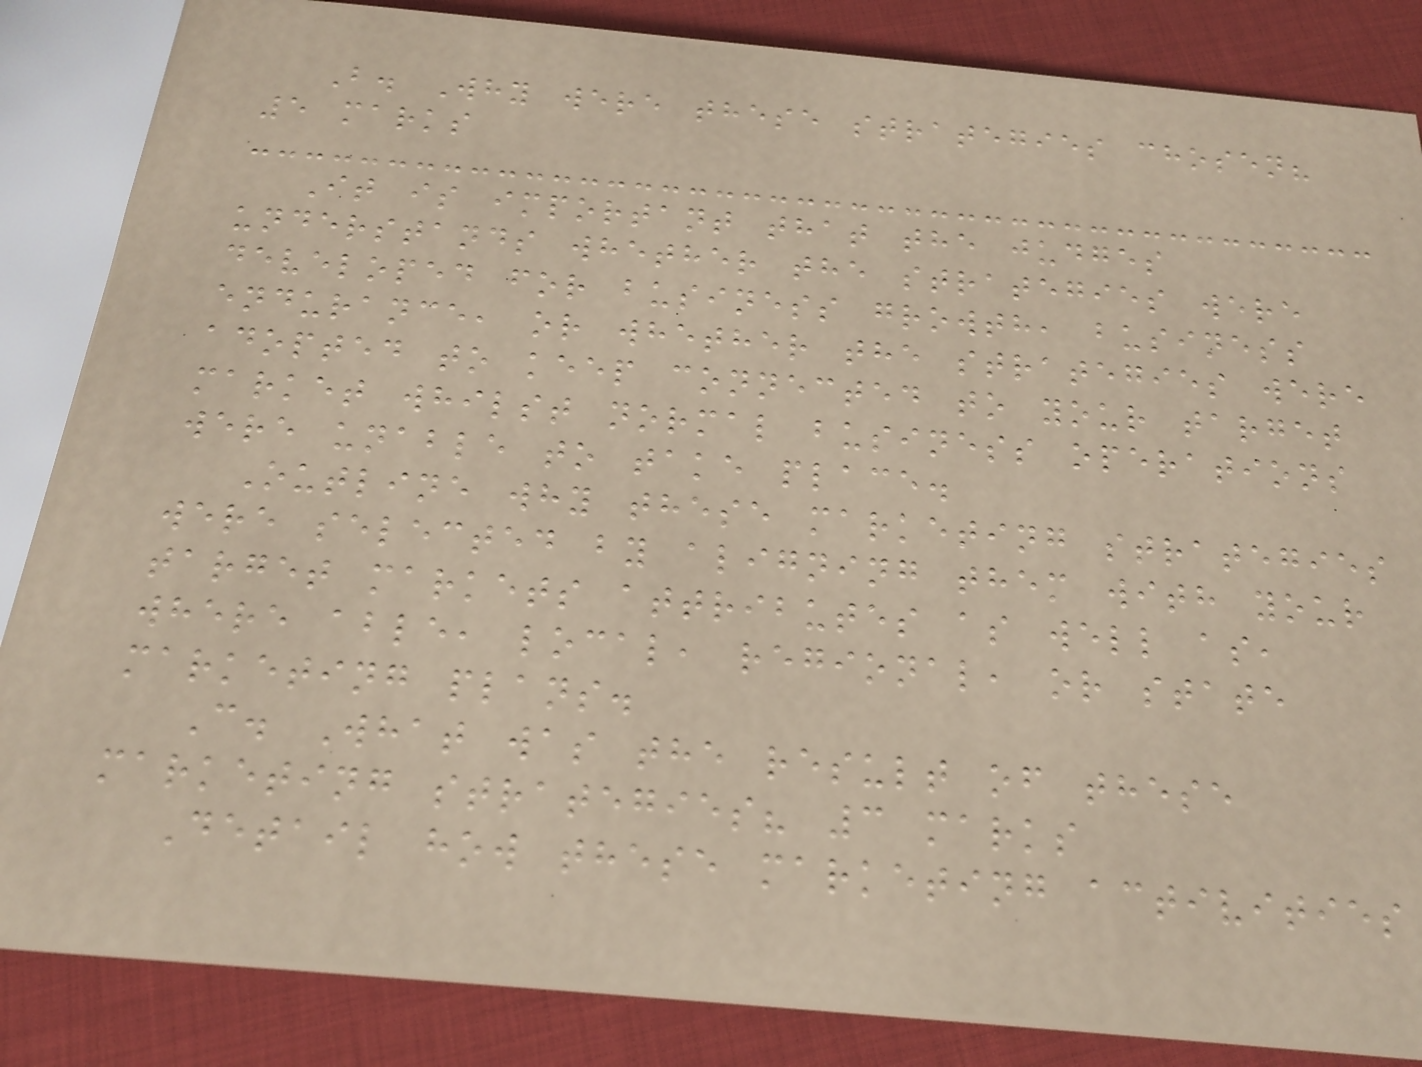B. Why were these strategies chosen?
5 marks
It is important that the judges
understands whether the strategies were
developed for business growth, business
endurance, or whether the strategies were
adopted to keep connected to your target
market whilst normal business operations
were unable to take place.
Outline why these marketing strategies
were selected by aligning them with your
target markets attributes as well as,
where able, local, regional, or state
marketing plans.
C. What was the result of these
marketing strategies? 3 marks
Detail how these marketing activities
